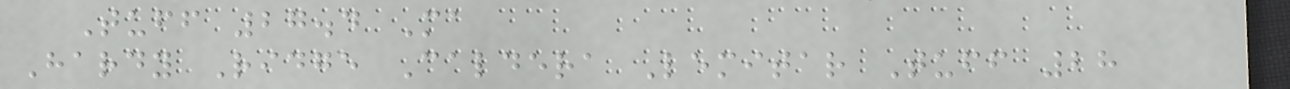Tuff 27.4 Ma
Hardy Ridge Caldera Lemitar Tuff 28
